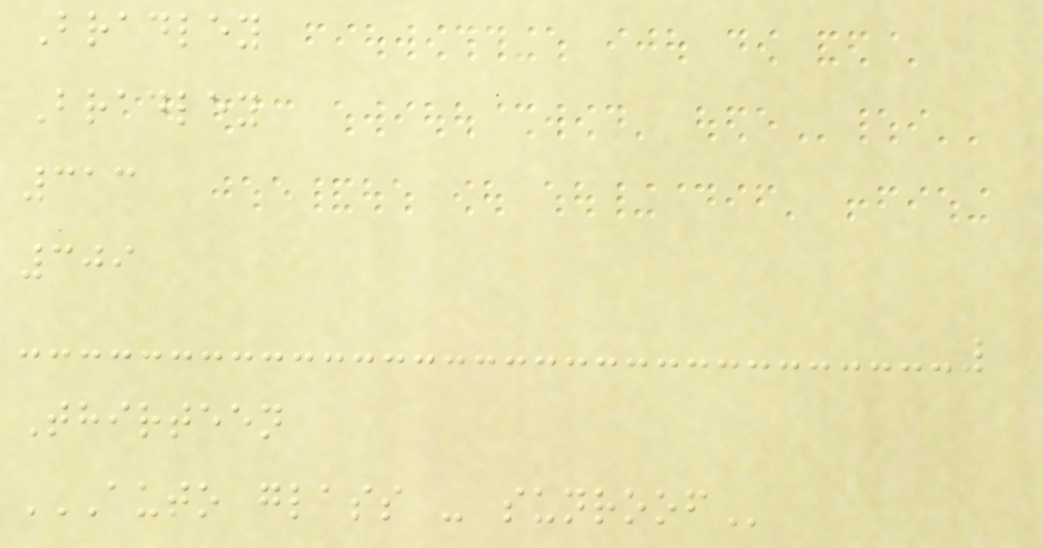Bradley
Bradley
313
309
Thirteen
AUTO GLASS - SUNROOF
